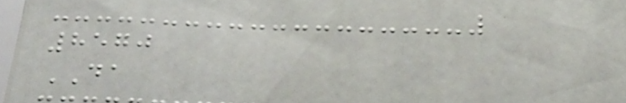8570
DA
